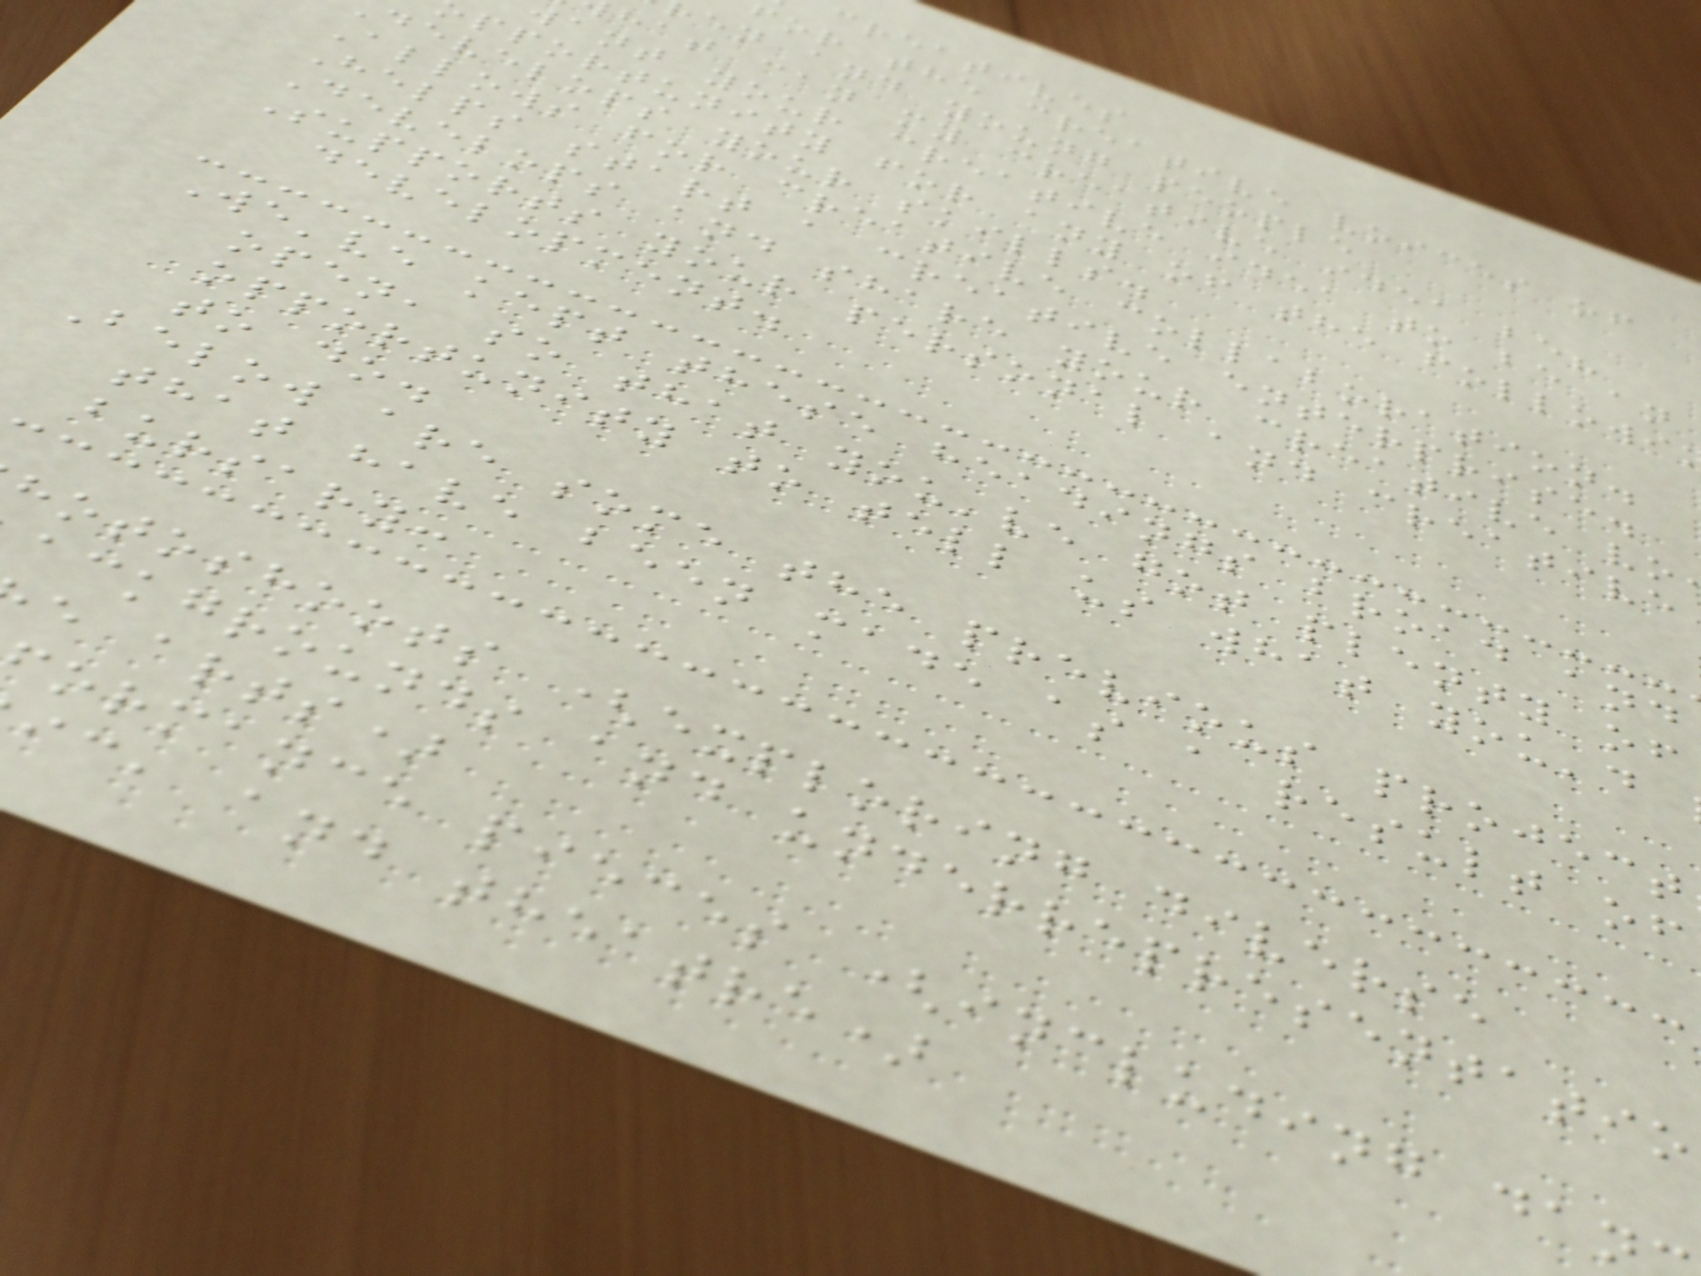creatives
for the creative voices of
en and young people
hat can my creative idea be?
want your creative idea to be an
pportunity for any of the followi
develops your skills.
Allows for creative collaboration.
Helps start a creative enterprise.
Develops and share your creative vo
Supports your personal and creative
development.
We've kept these headings broad and
open, so that you've got plenty of
opportunity to tell us what you'd
to do.
Below are some the previous project
that have been made as a result of
bursary:
hotoshoots (exploring diverse
ackgrounds and underrepresentatio
e arts)
ormance pieces (including dan
ic, and theatre)
